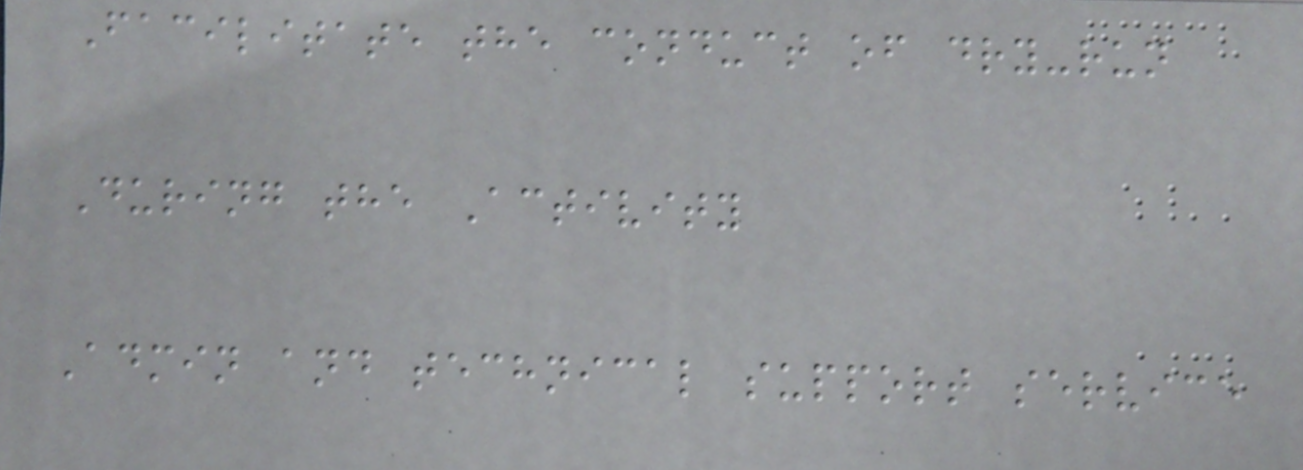Facilitate the conduct of dry-run
During the Activity
Admin and technical support service
